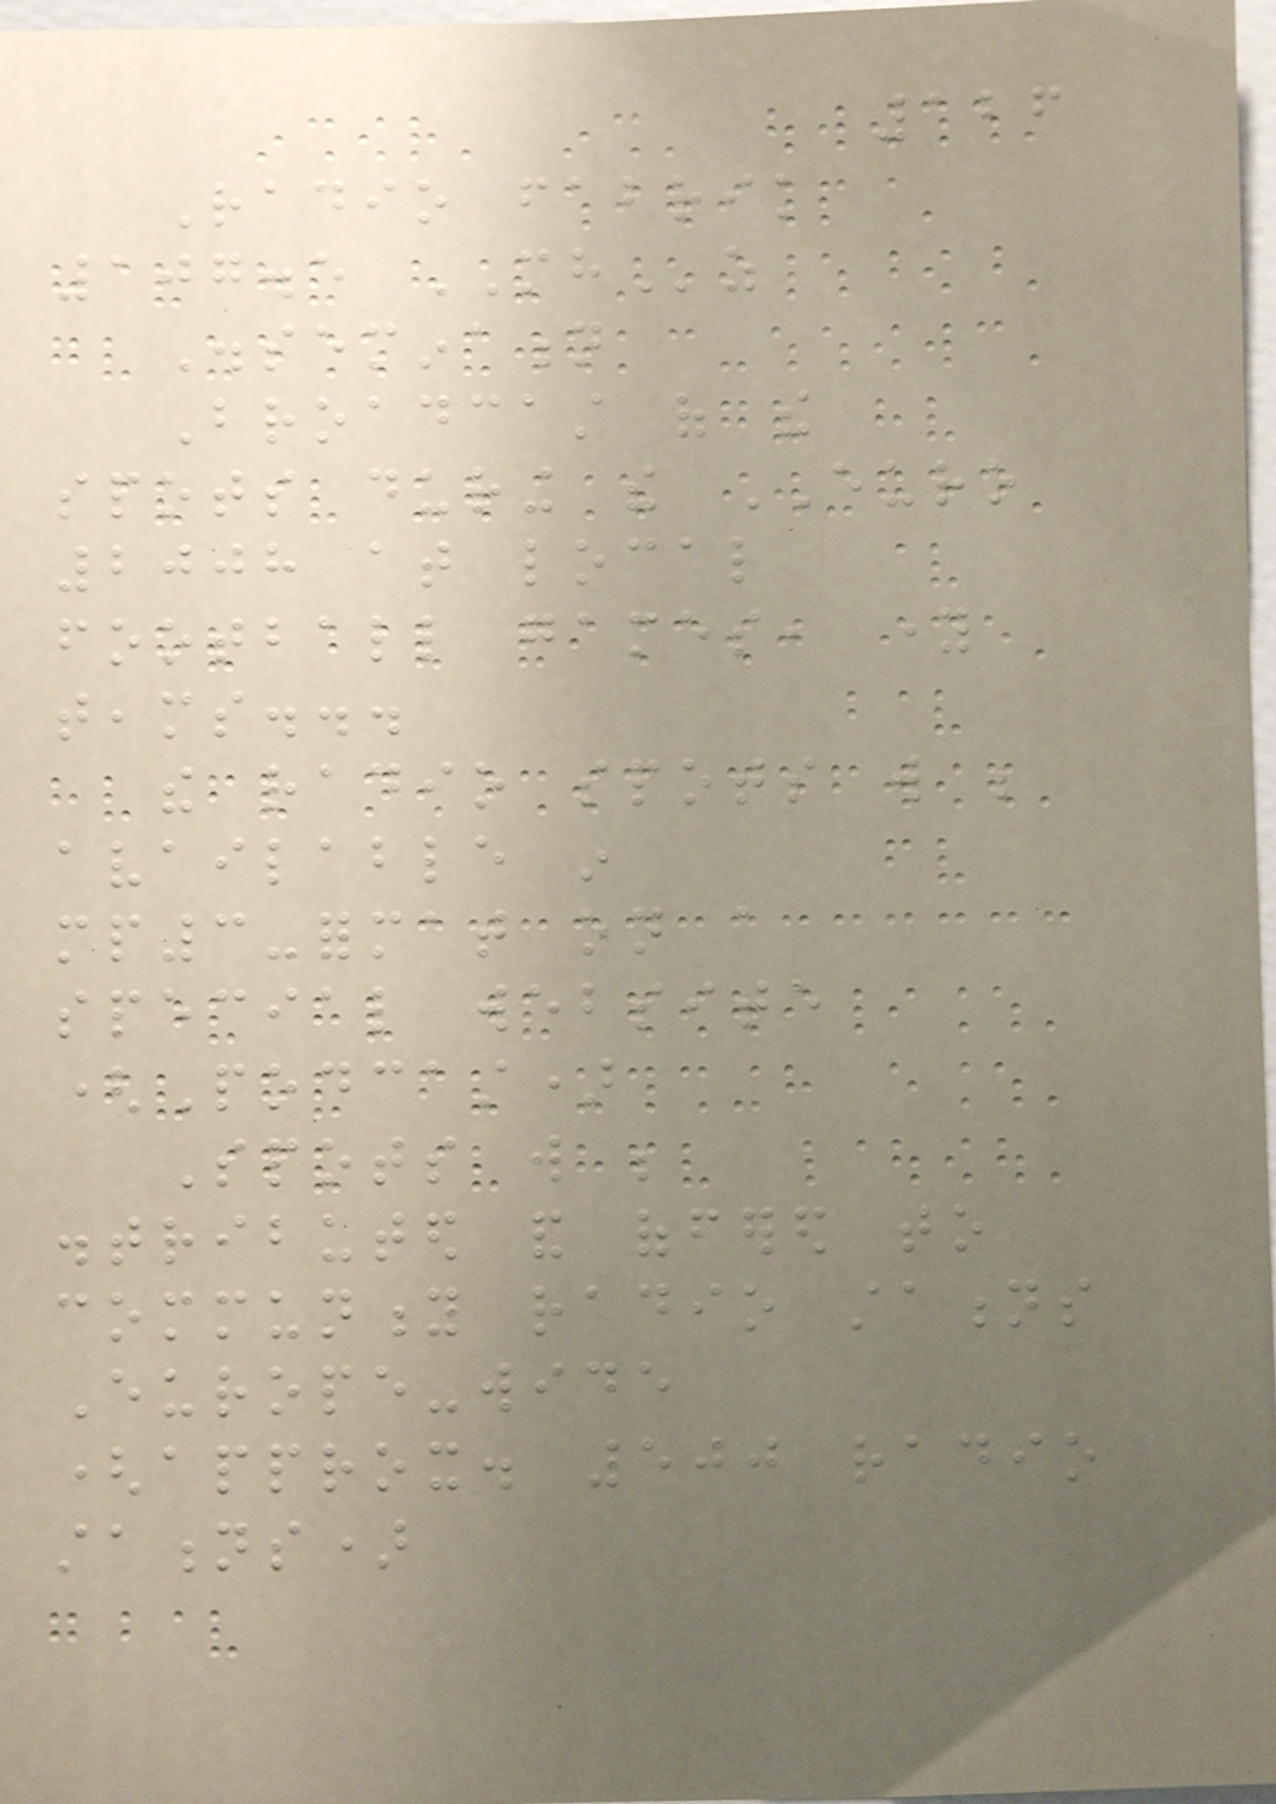126
Radio fabrik
107.5 MHz
Dissemination
Broadcast of the
spots during the EURO
2008 at local
football games, young
teams...
the radio spots will be
available in
mp3-format on a
special website
(Podcast)
Spots will be
distributed and offered to
community radio stations
Europe-wide
(approx. 500 radio
stations)
